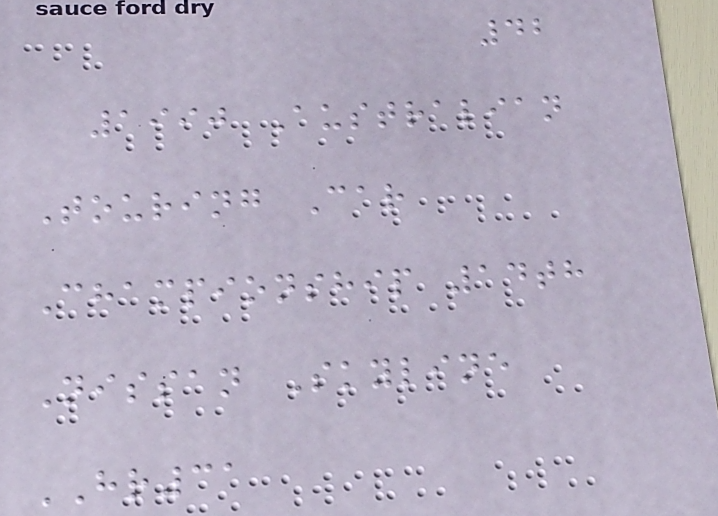42
1990 Australian
Touring Car
Championship 14th
Nissan Skyline
HR31
